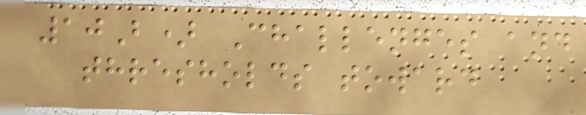10B) Challenges and
thresholds toward
